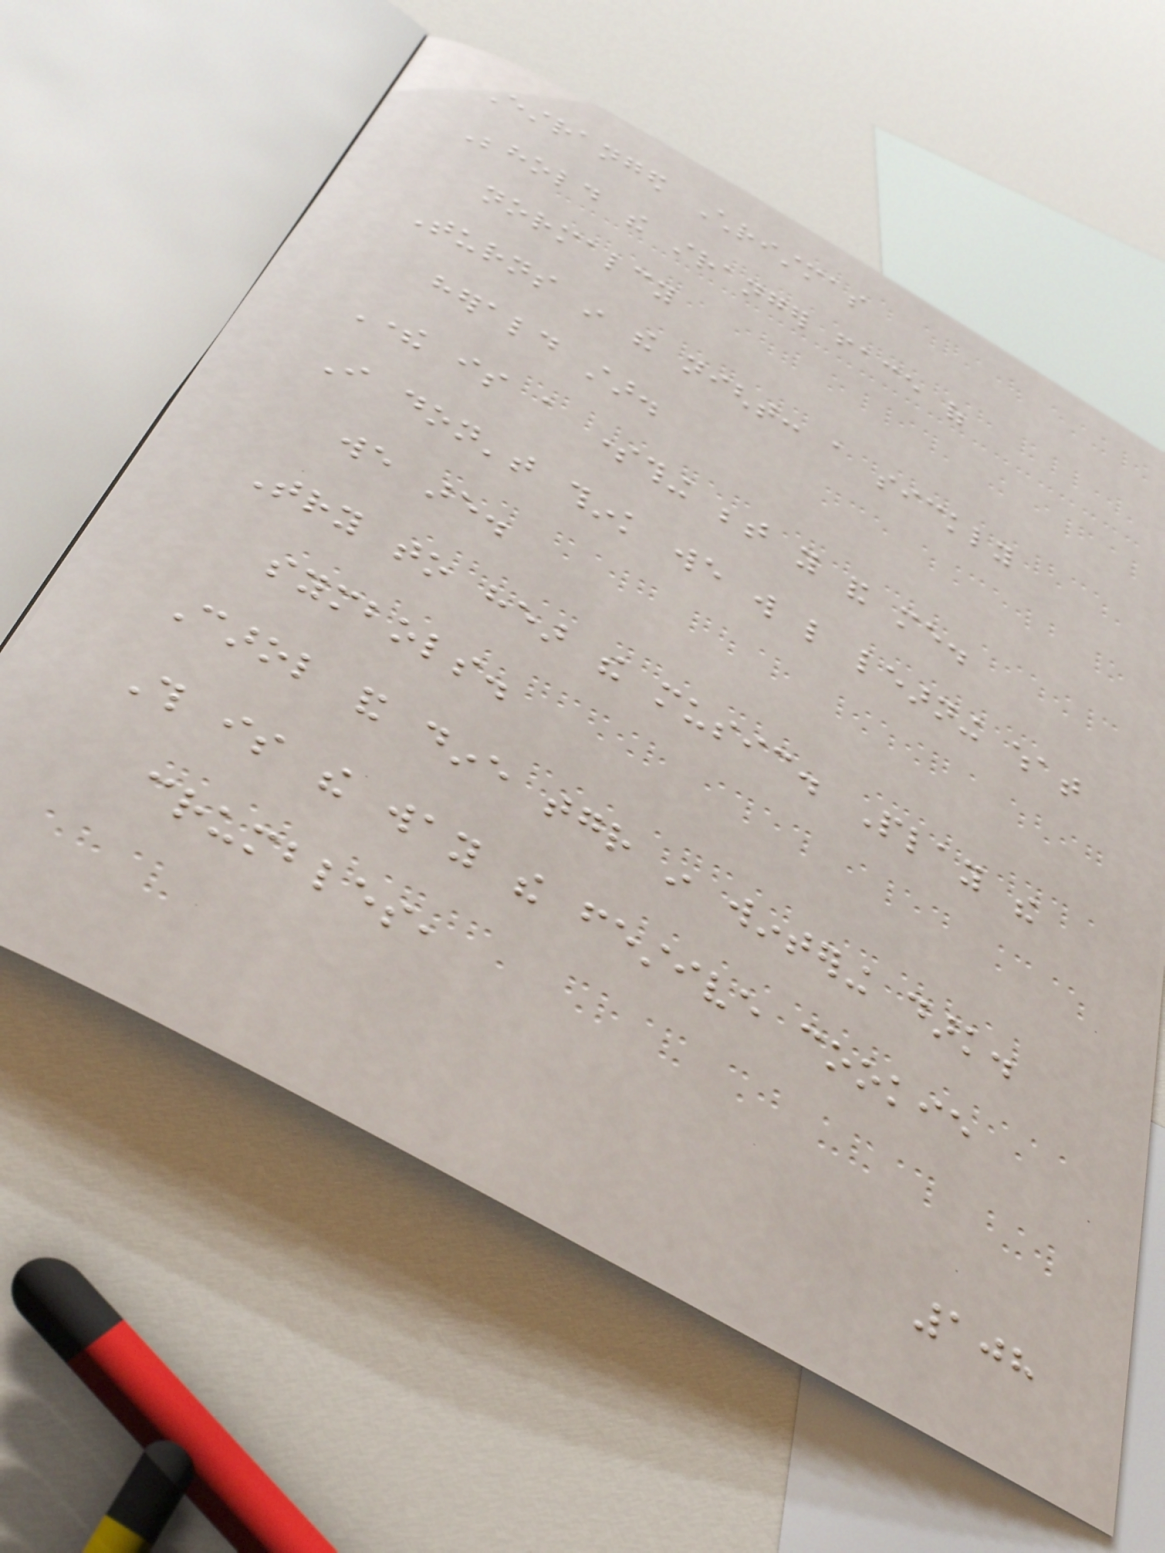Estranged Christmas
Behold the stranger face of
normalcy
Turns in the night: a sickly
herald star.
There is a something between you and me.
I don't think we will like learning what
we are.
Try to hear the music. Play the
symbols.
Carol and dine together in wintering dark.
This is the way the festive cookie
crumbles,
108
